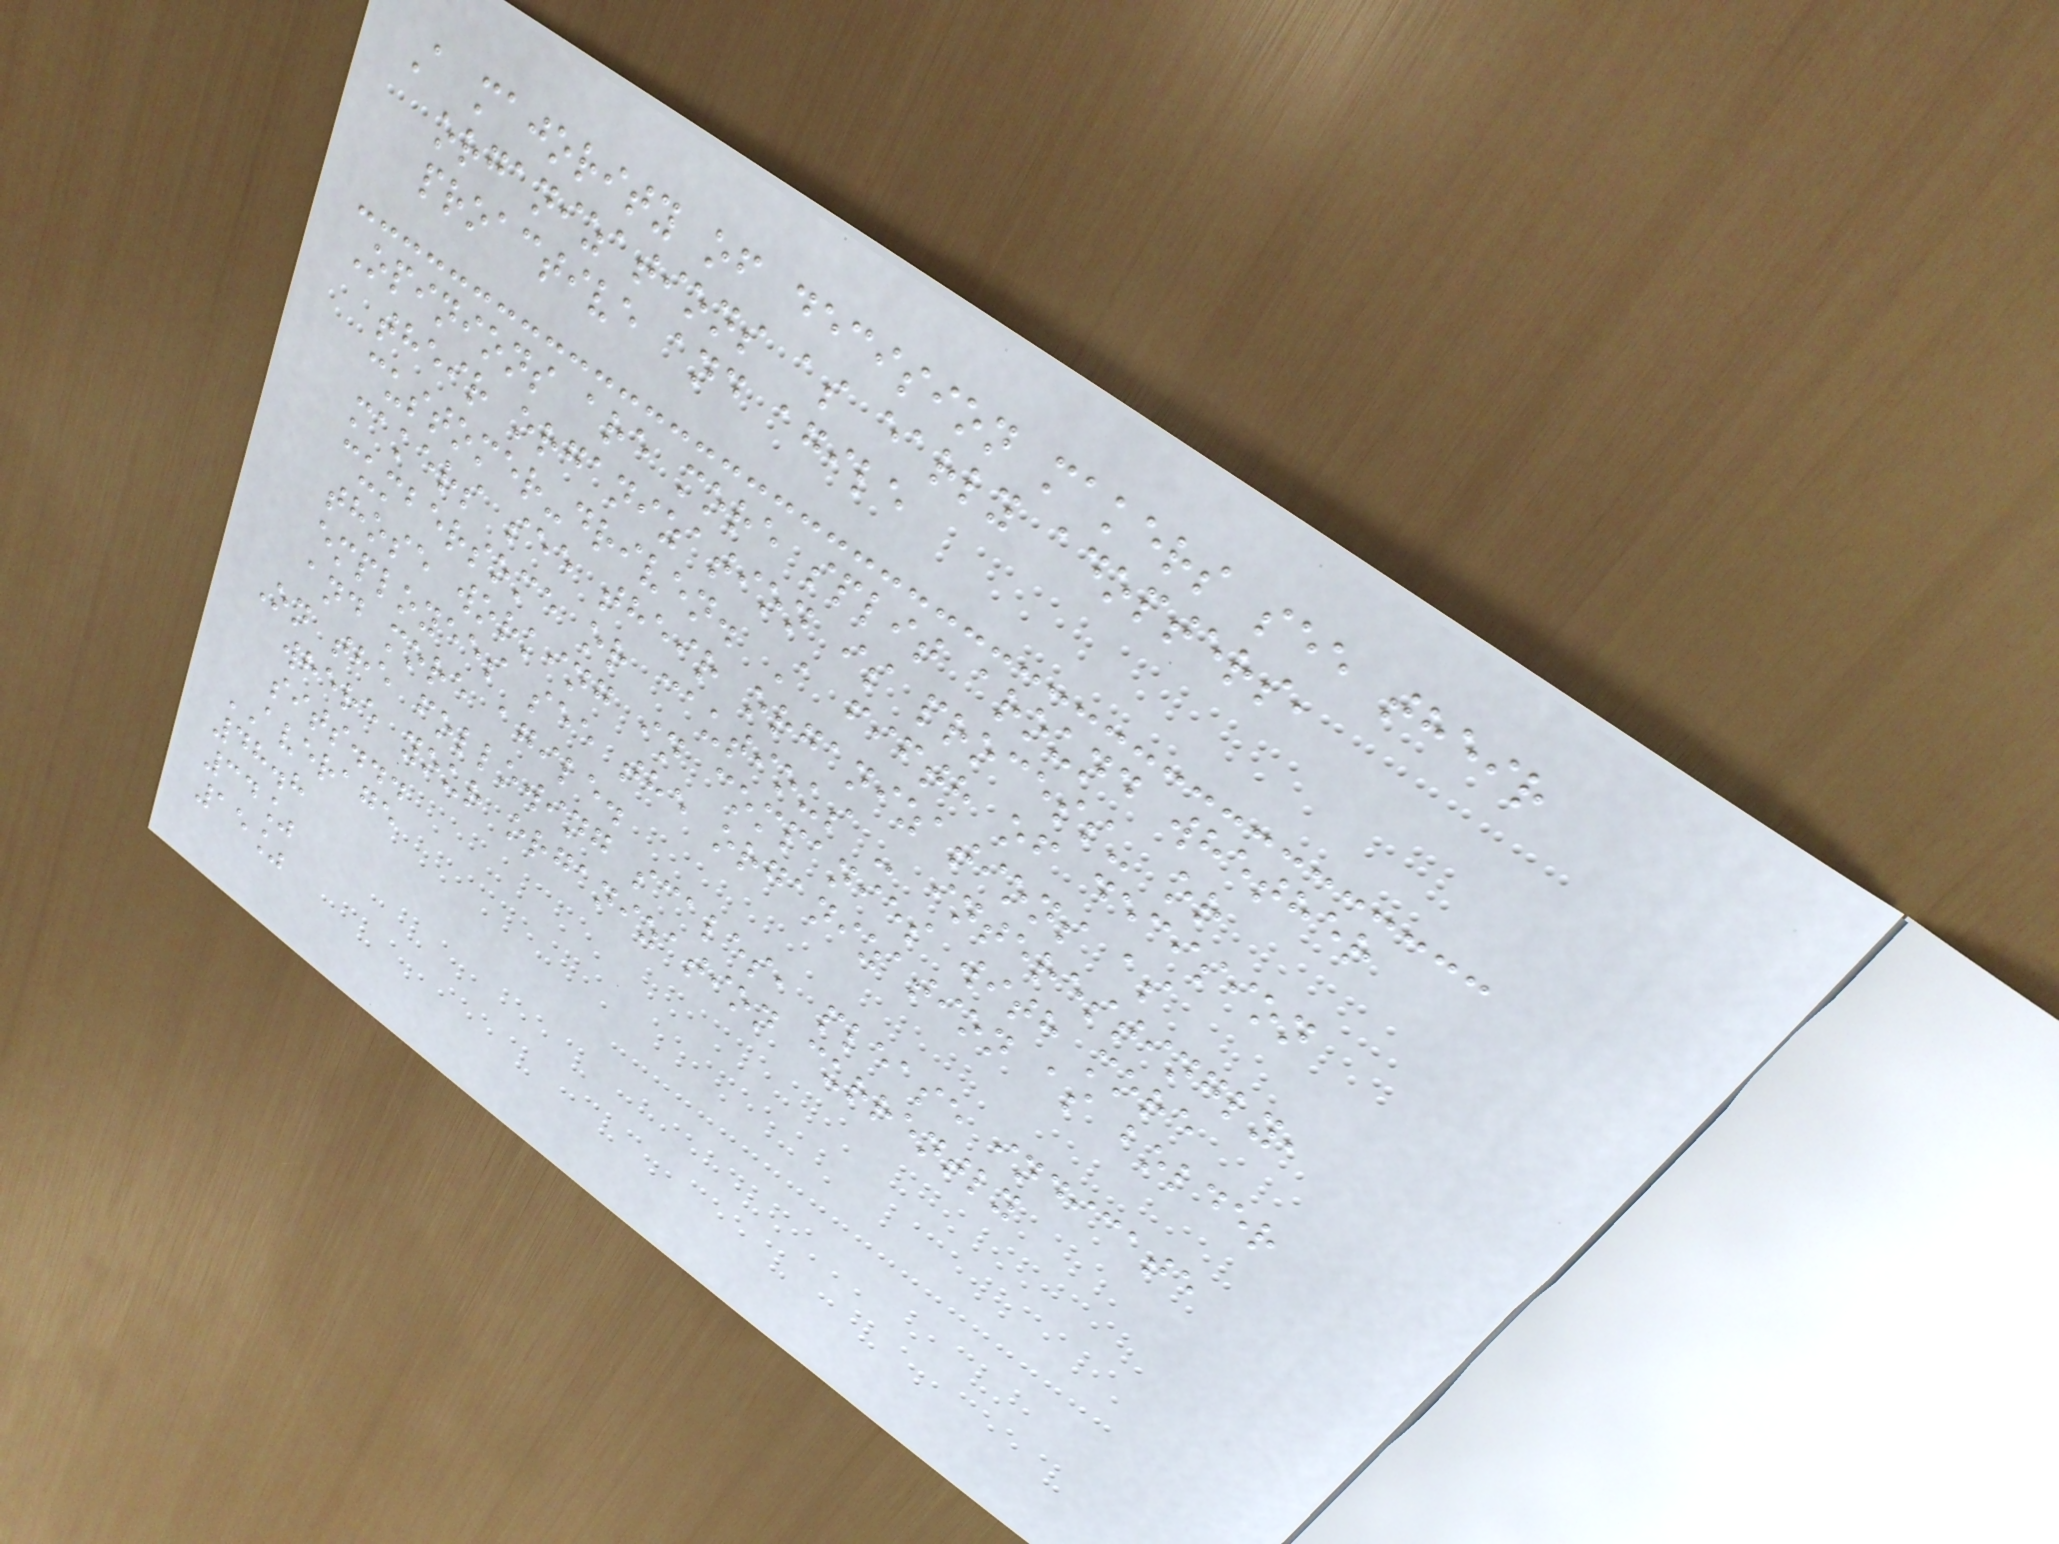A majority of decision makers see their
organizations as early adopters,
proactive and agile
Opinions are more split around whether
their organization is process- or
customer-driven. A fifth of decision
makers see their organizations as
cumbersome or cautious - interestingly,
those working in companies with more
employees see the organization as bolder
and more agile.
On the following scales, please indicate
where your organization currently
sits...
AVERAGE
48.8
34%
15%
